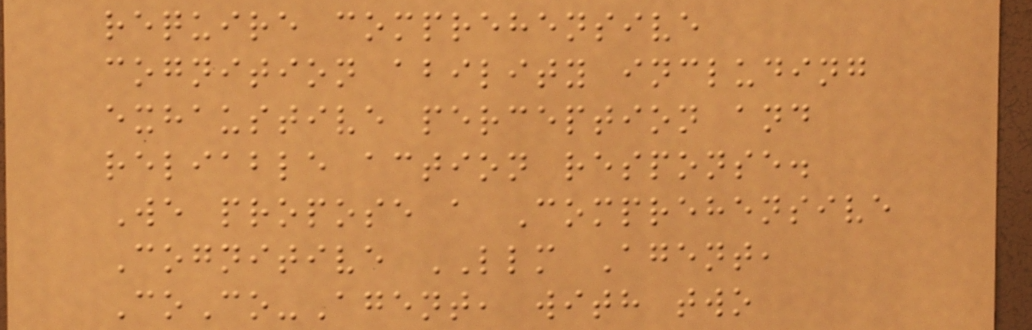require comprehensive
cognition ability including
exhaustive perception and
reliable action response.
We propose a Comprehensive
Cognitive LLM Agent,
CoCo-Agent, with two
